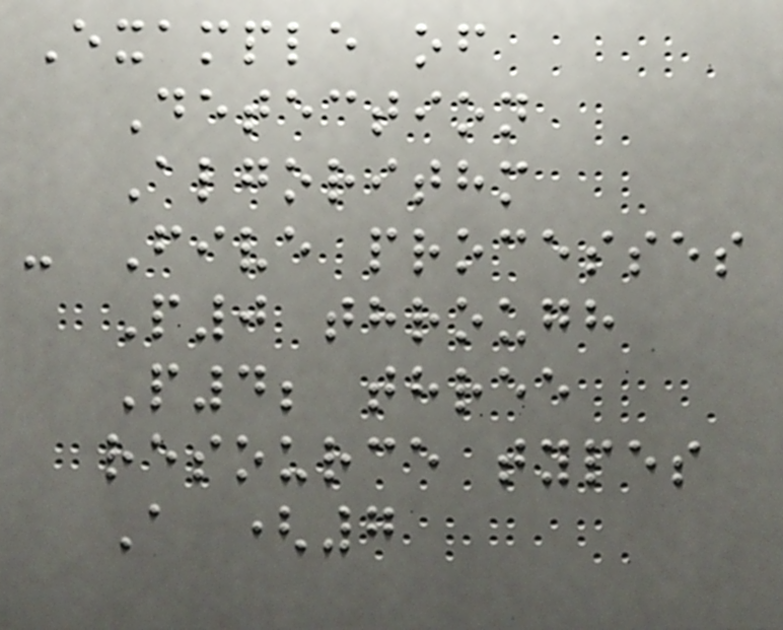Example of
Detection
Algorithm
- Five processes
P0 through
P4; three
resource types
A (7
